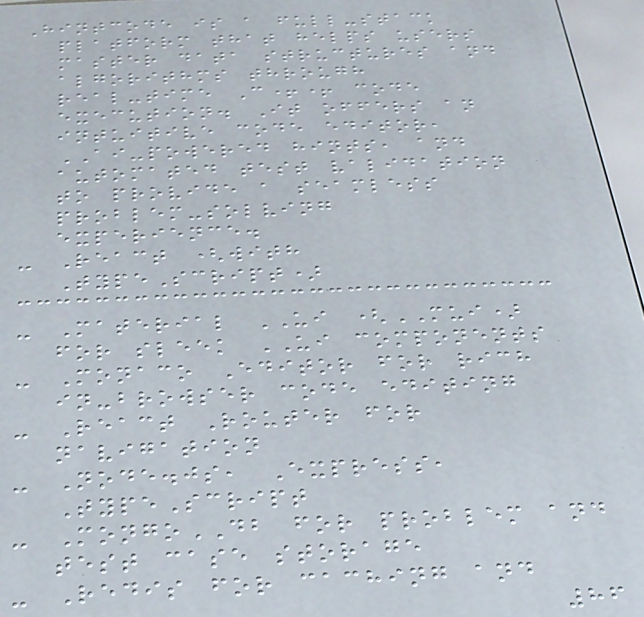Hintcode is a full-stack
platform that helps users
master data structures and
algorithms through
real-time C++ code
execution. It offers an
intuitive code editor,
AI-powered hints, and
automated test validation
to provide a seamless
problem-solving
experience.
- React (with
TypeScript)
- Material UI (MUI)
for sleek UI components
- Monaco Editor for rich
in-browser code editing
- React Router for
navigation
- Node.js, Express,
TypeScript
- MongoDB for problem and
test case storage
- Redis for caching and
86
